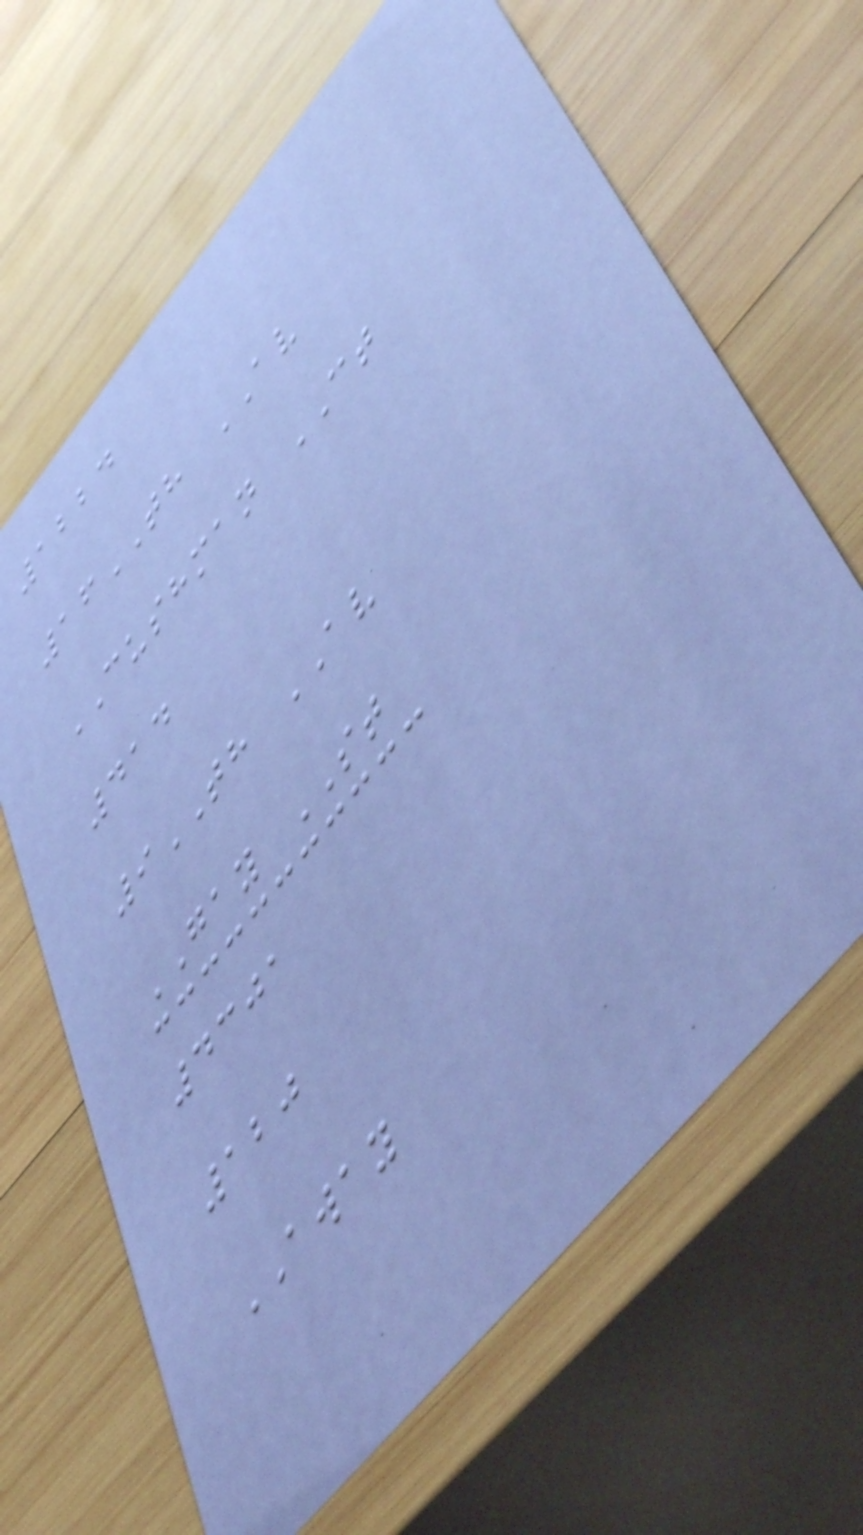1224
16TH AV
CUSHMAN CT
414
9TH AV
GAY ST
4301
120
AWAY
